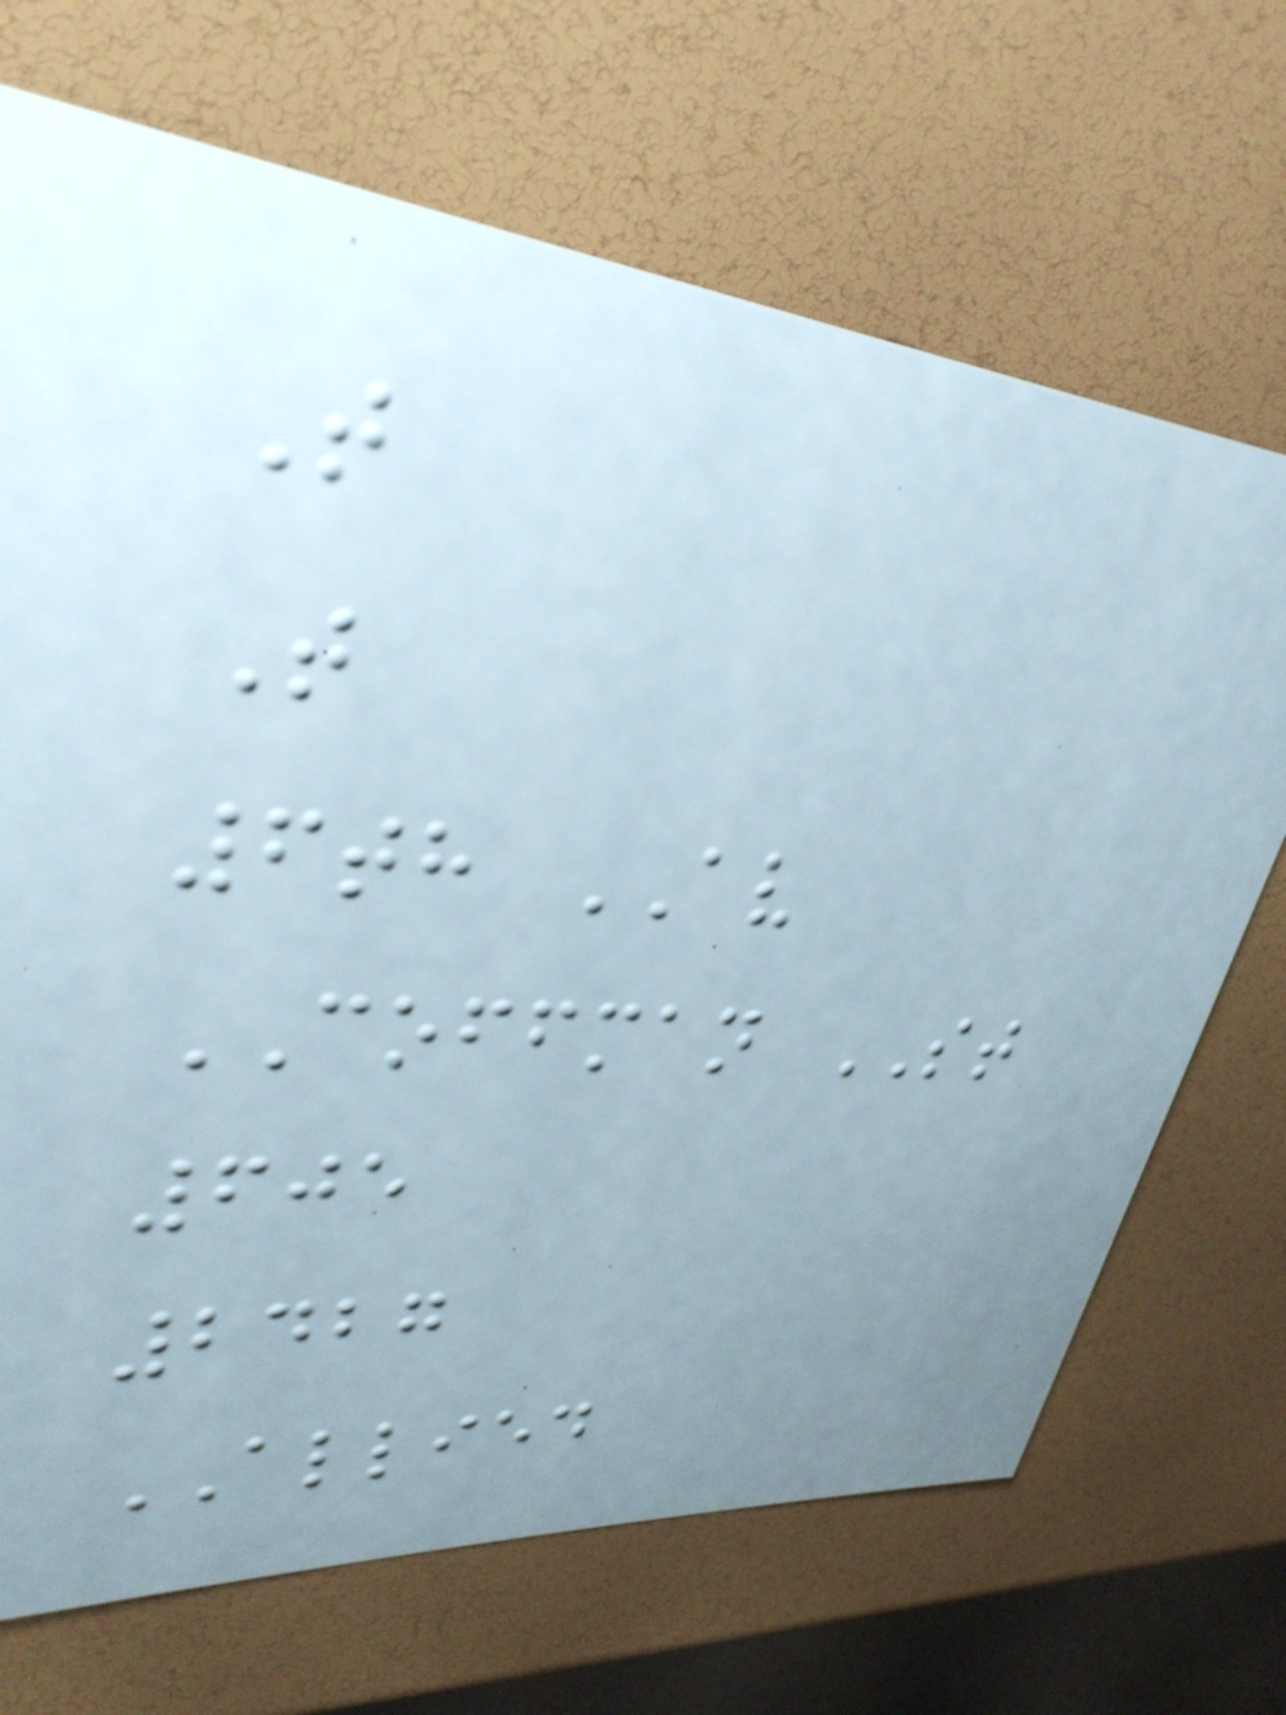T
T
6th AV
COFFMAN ST
605
2427
ALLIED
